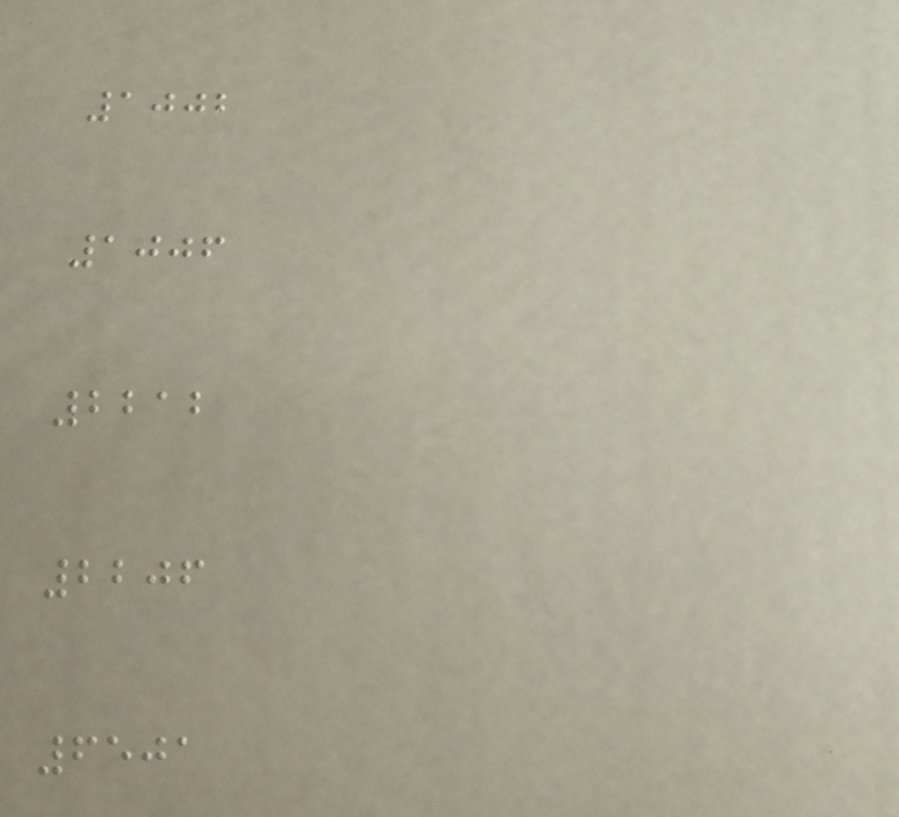1002
1006
2212
2206
6501
